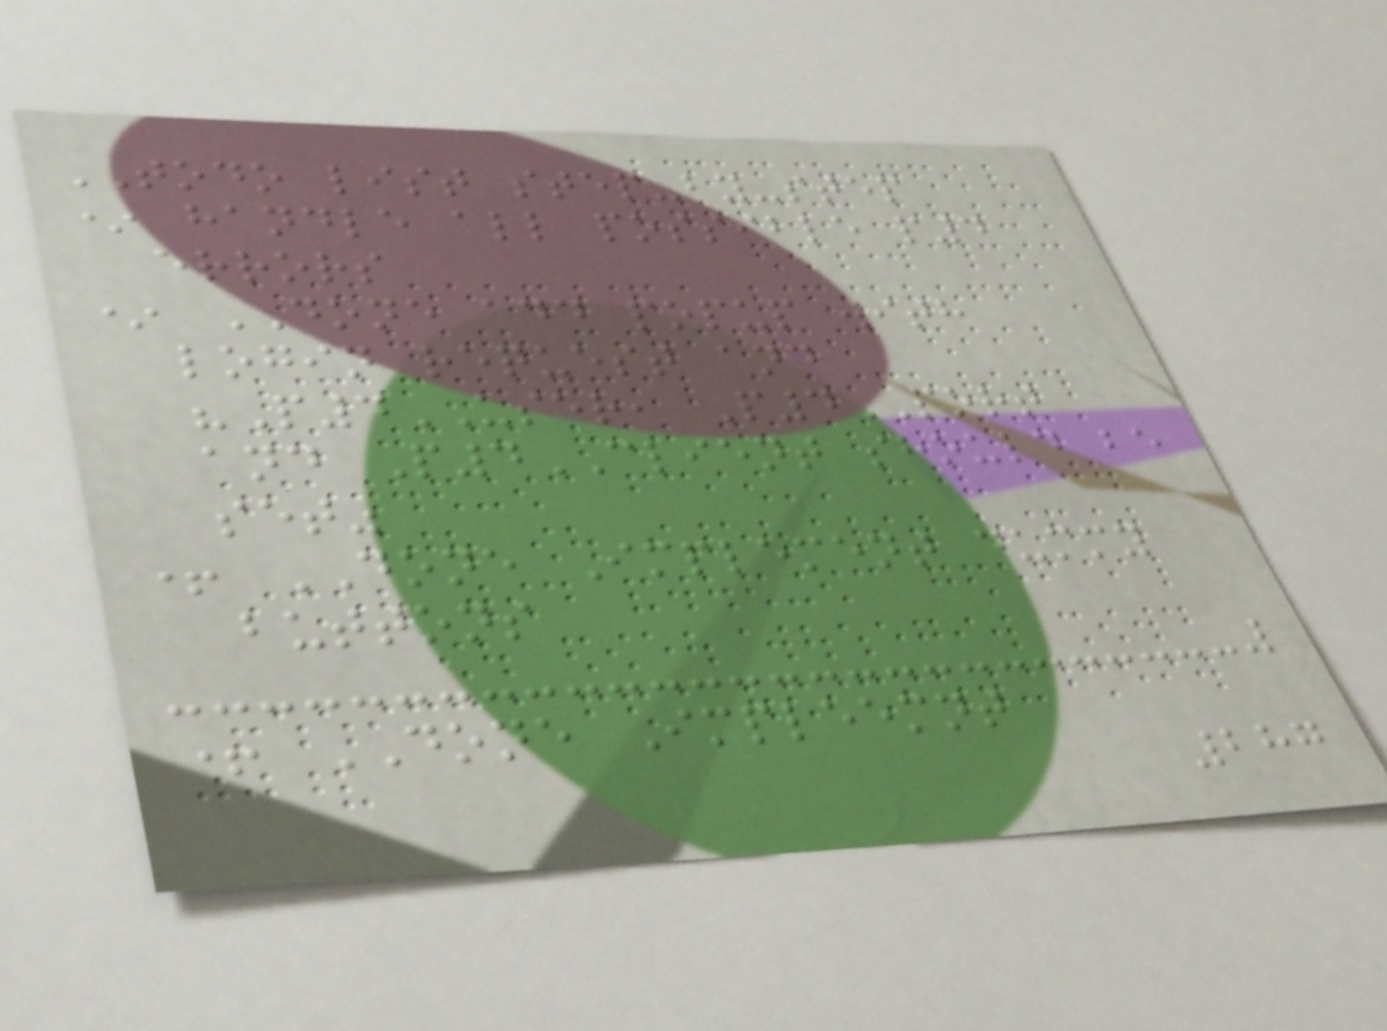TODO list step-by-step
* handle all possible p4
errors
* DONE add popup with
login request and
"P4USER, P4PORT
and P4CLIENT should be
set"
+ DONE Implement dummy
buttons
+ DONE Impleemnt
287
